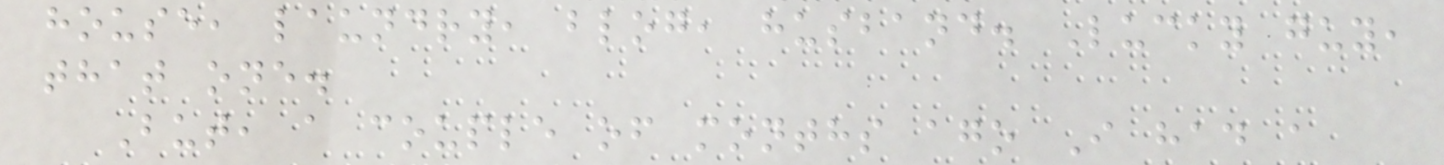house, laundry, blog, husband. Lucky guy,
that one.
But, a couple of months ago I had a
